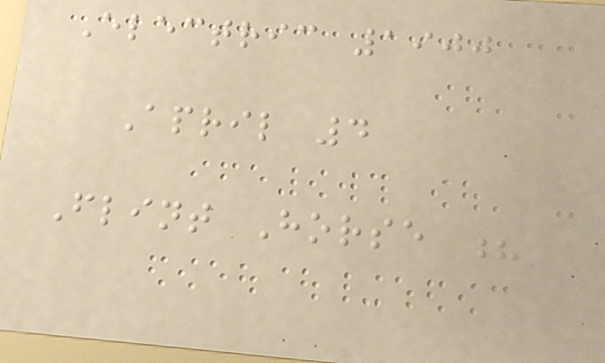Electric 1900
April 4
Flint Horse ?
